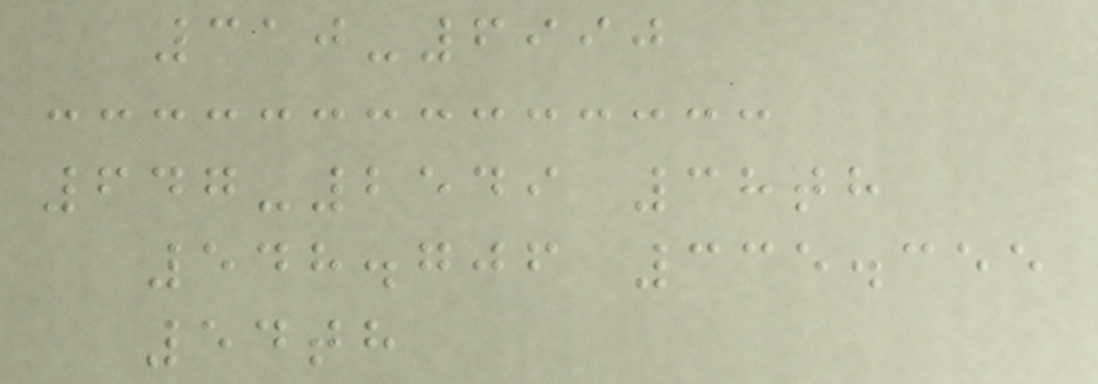310-6990
647-2549 38th
548.706 335.355
54th
